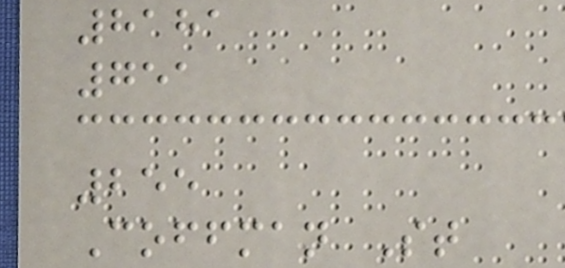8181
751
255
Coffman St
